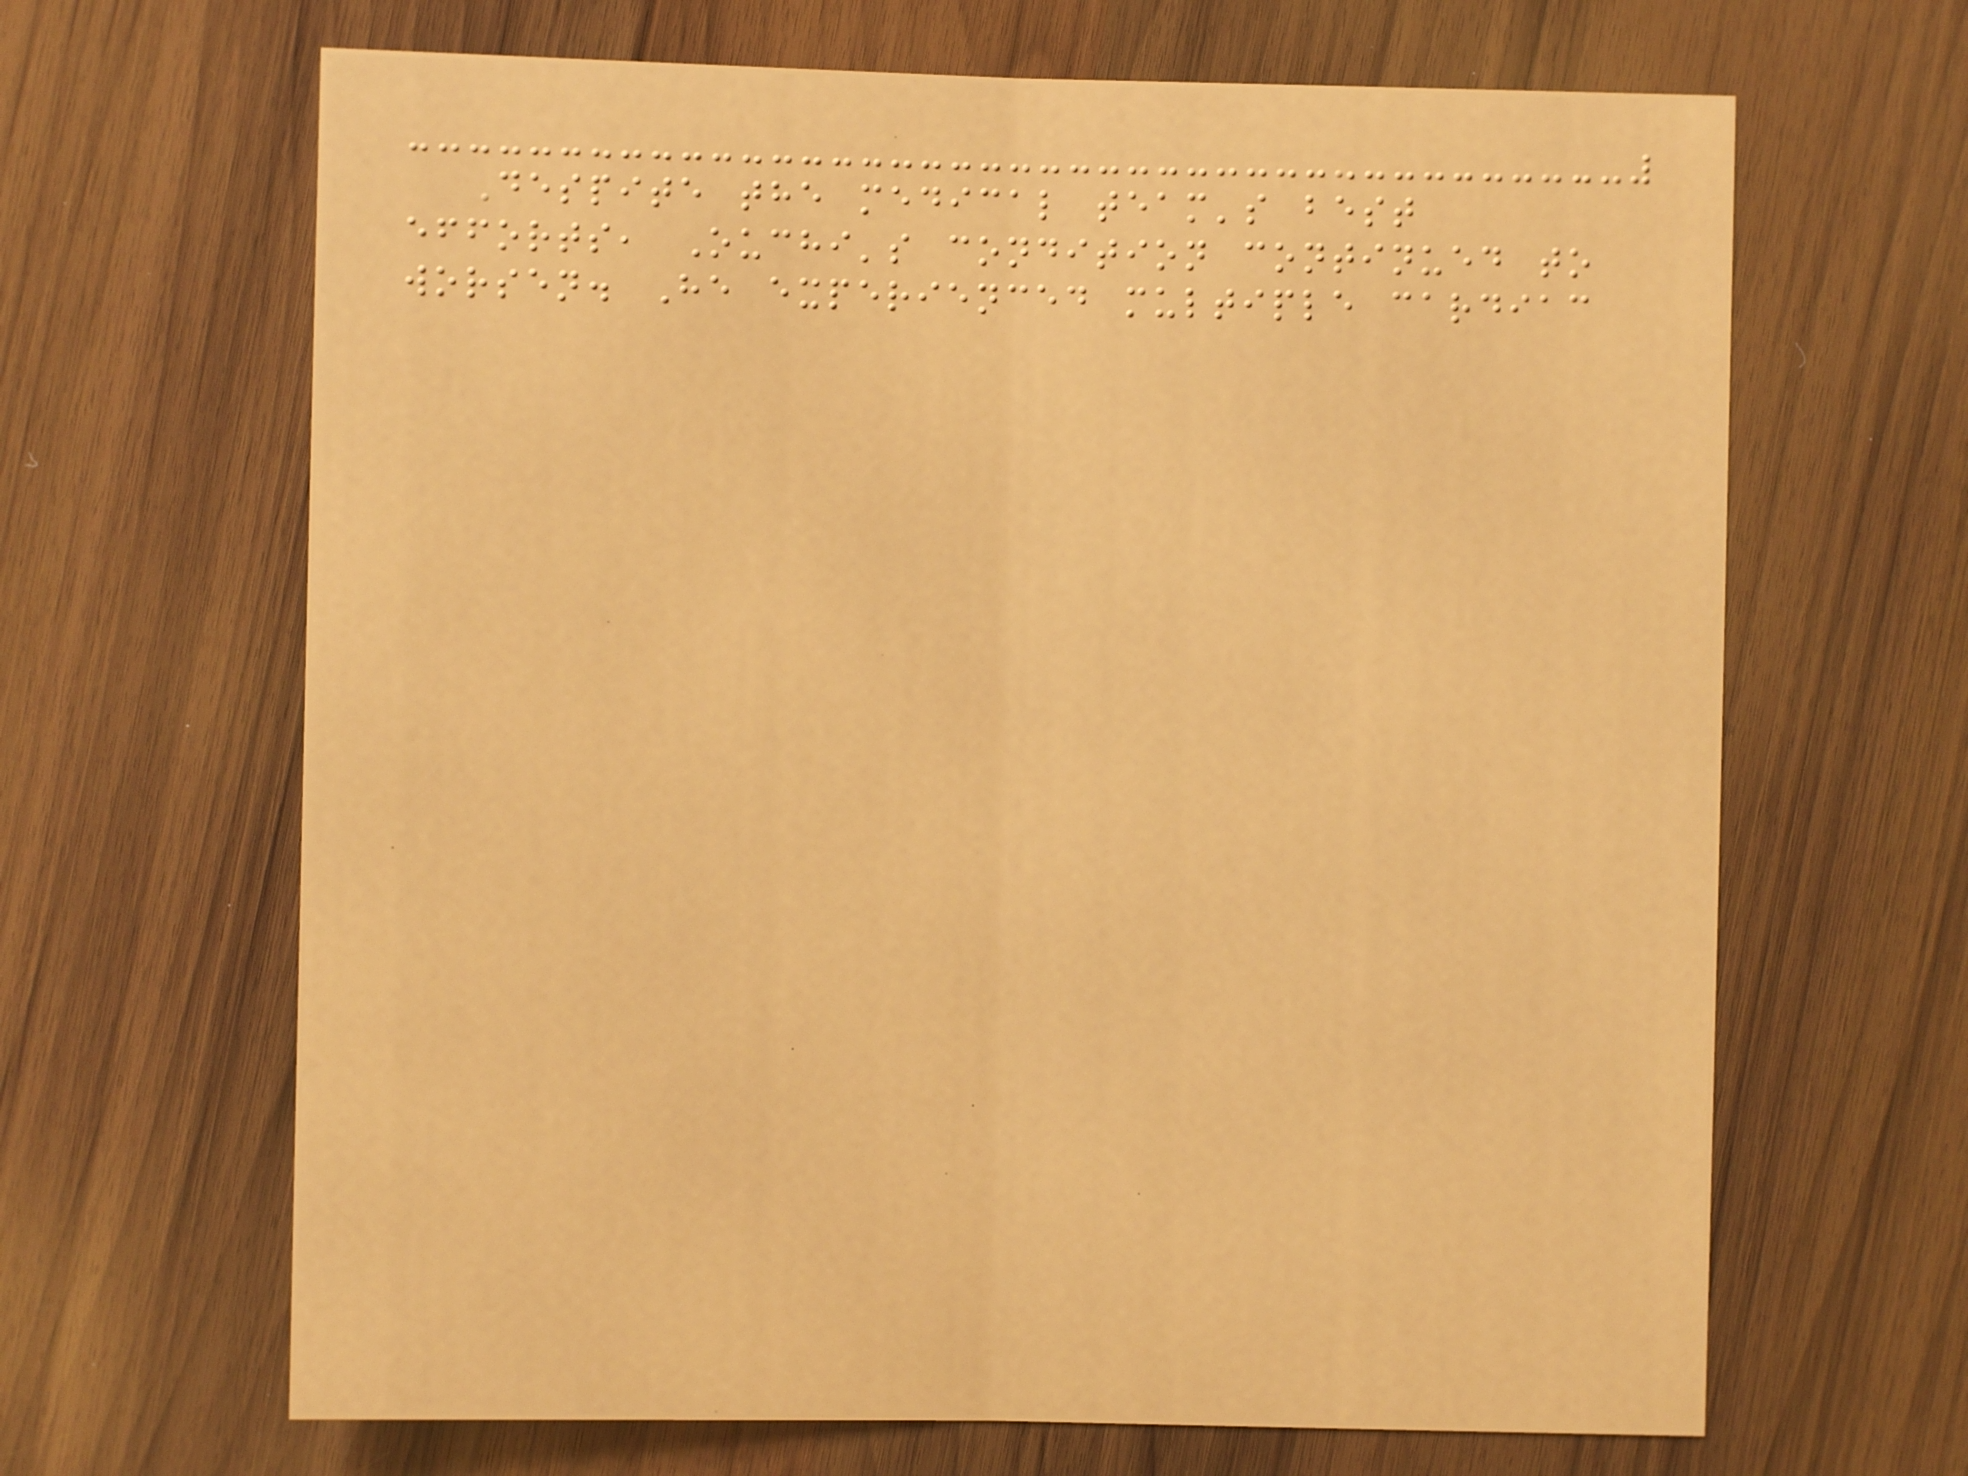Despite the medical team's best
efforts, Ouchi's condition continued to
worsen. He experienced multiple cardiac
